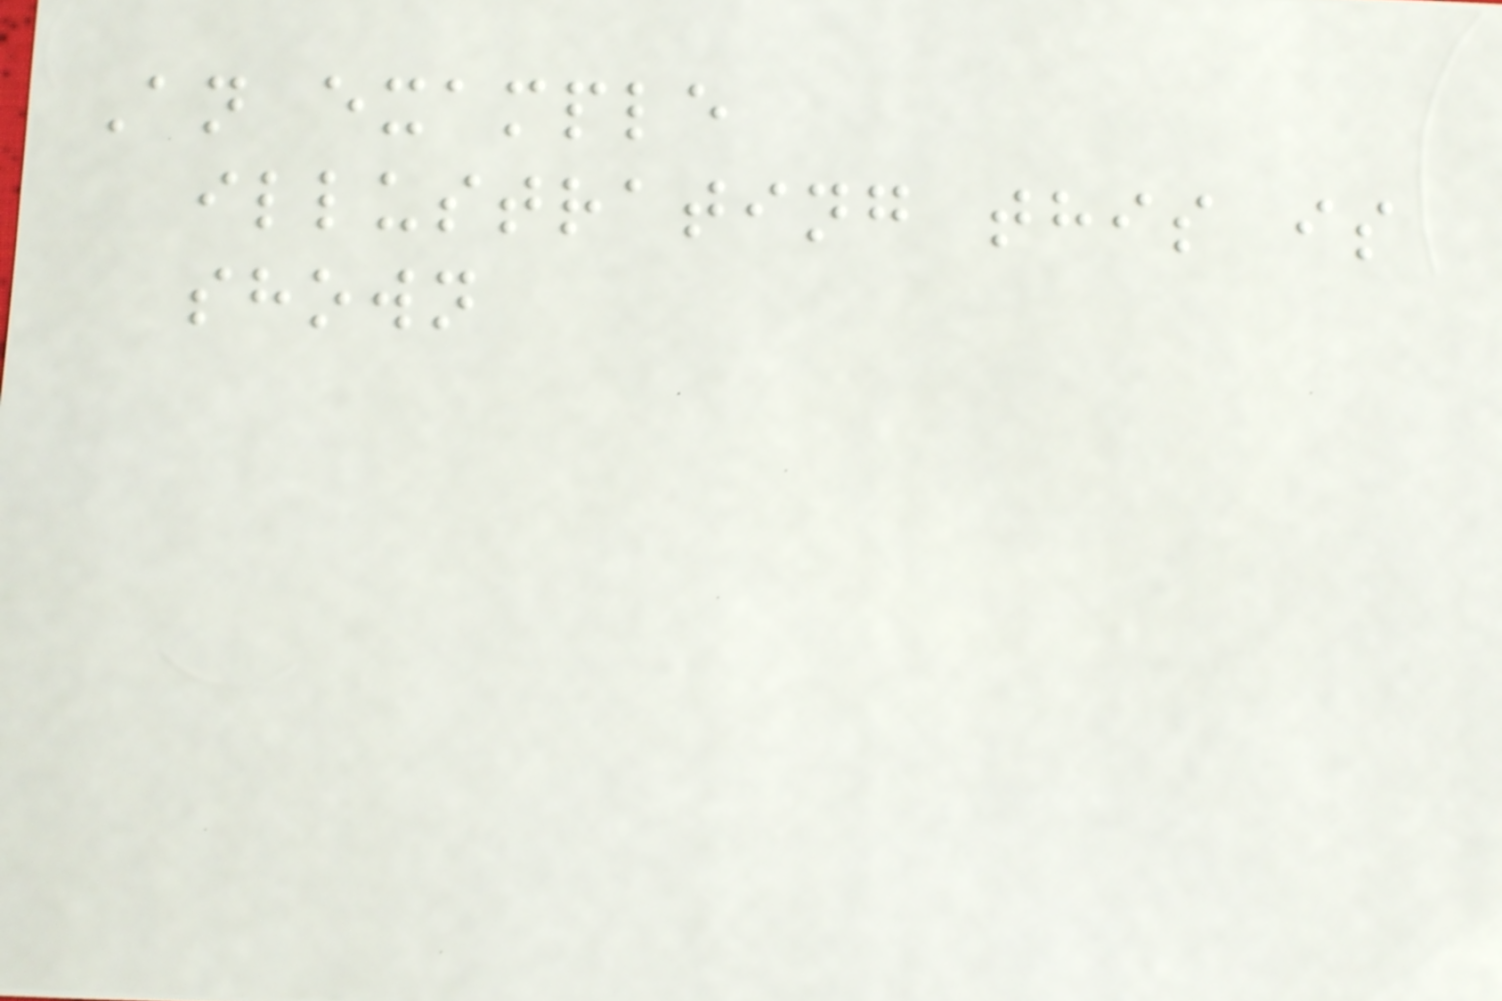An example
illustrating this is
shown
